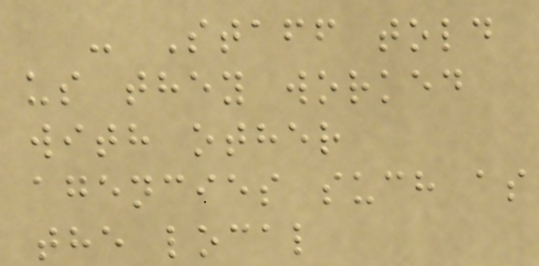- Staff told
us they worked
with other
agencies such as
the local
